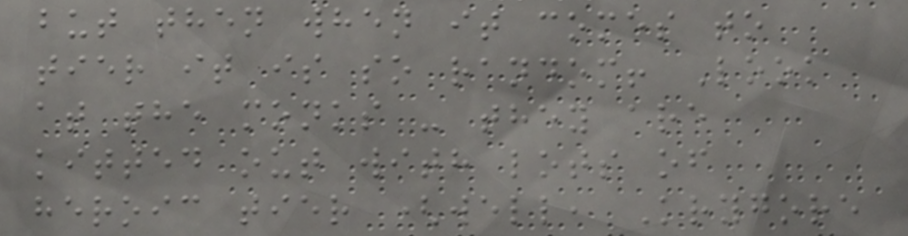but then when it comes to
tier it is so random! Look
at the monks - they are
kitted out with lots of
heroic tier (well, Krygore
